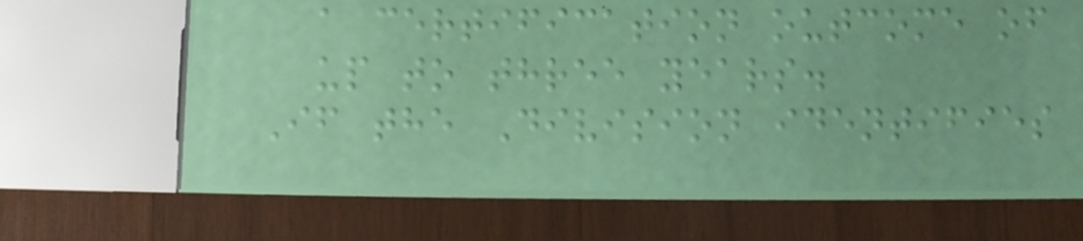a certification outcome of
up to three years.
If the Division identifies
